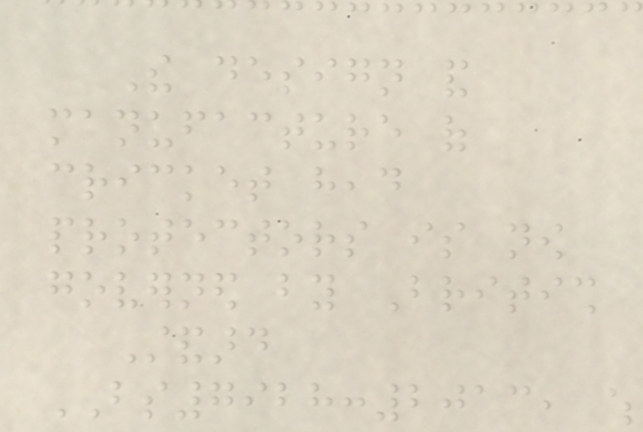The design and
manufacture of
cricket head
protectors is now
governed by British
Standard
BS7928:2013, which
